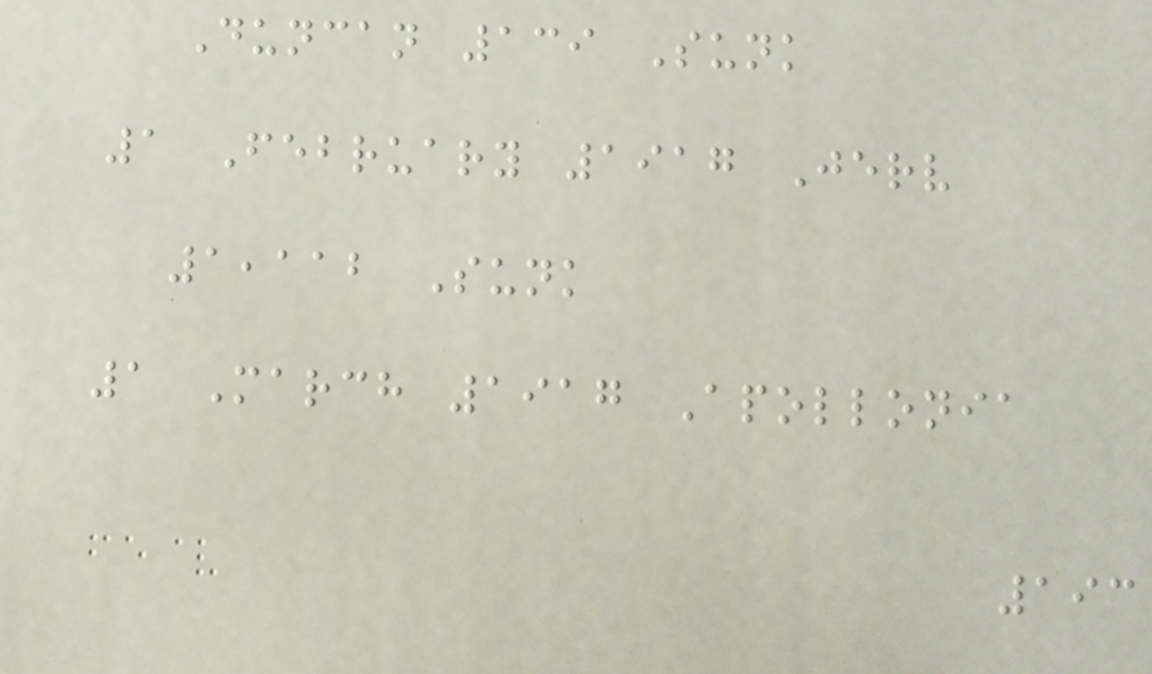Duncan 139 Sunk
1 February 1917 Jerv
1,112 Sunk
1 March 1917 Apollonia
193
